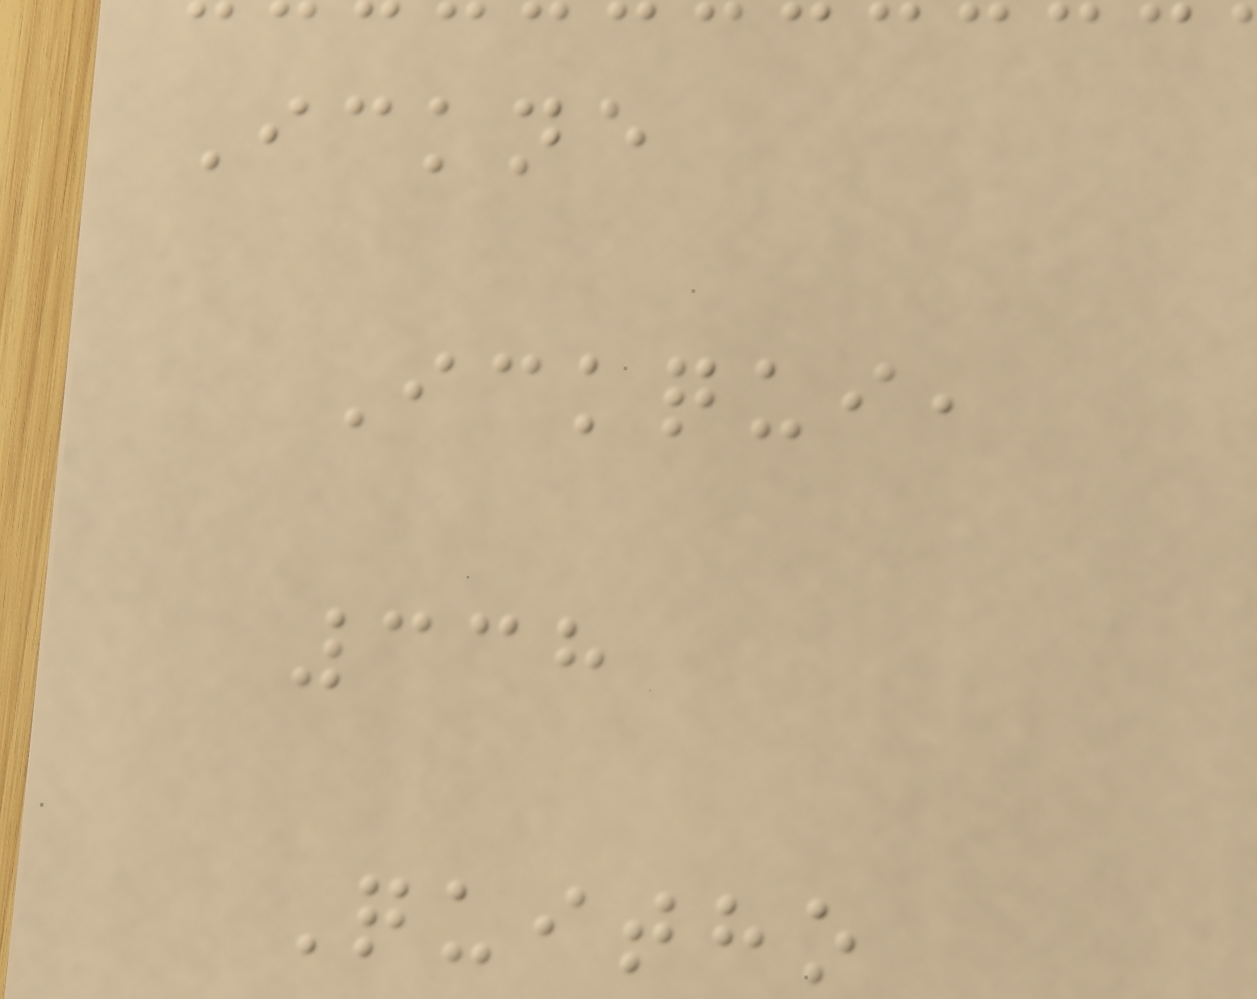Ickne
Ickqui,
338
Quitho
